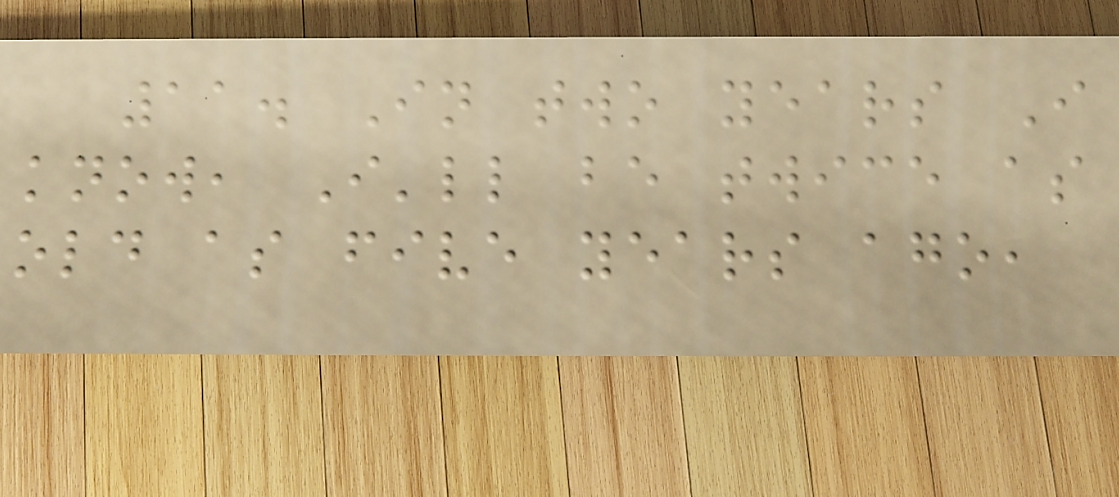11. In two years I
know, I'll be twice as
old as five years ago,
